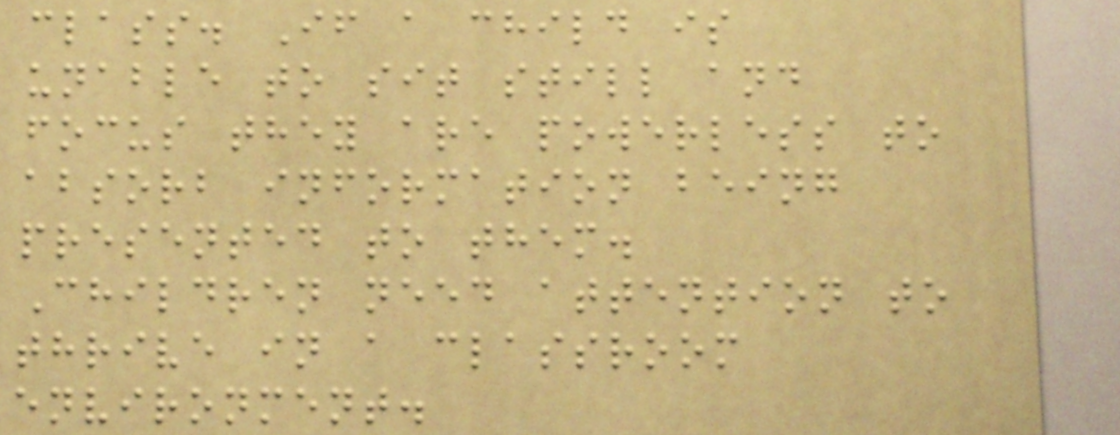class. If a child is
unable to sit still and
focus they are powerless to
absorb information being
presented to them.
Children need attention to
thrive in a classroom
environment.
